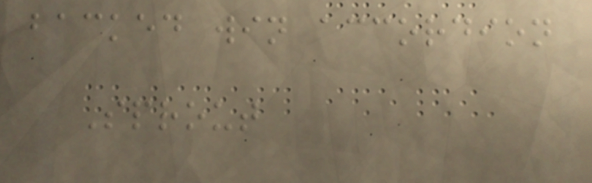backed win accordion
Sprout
